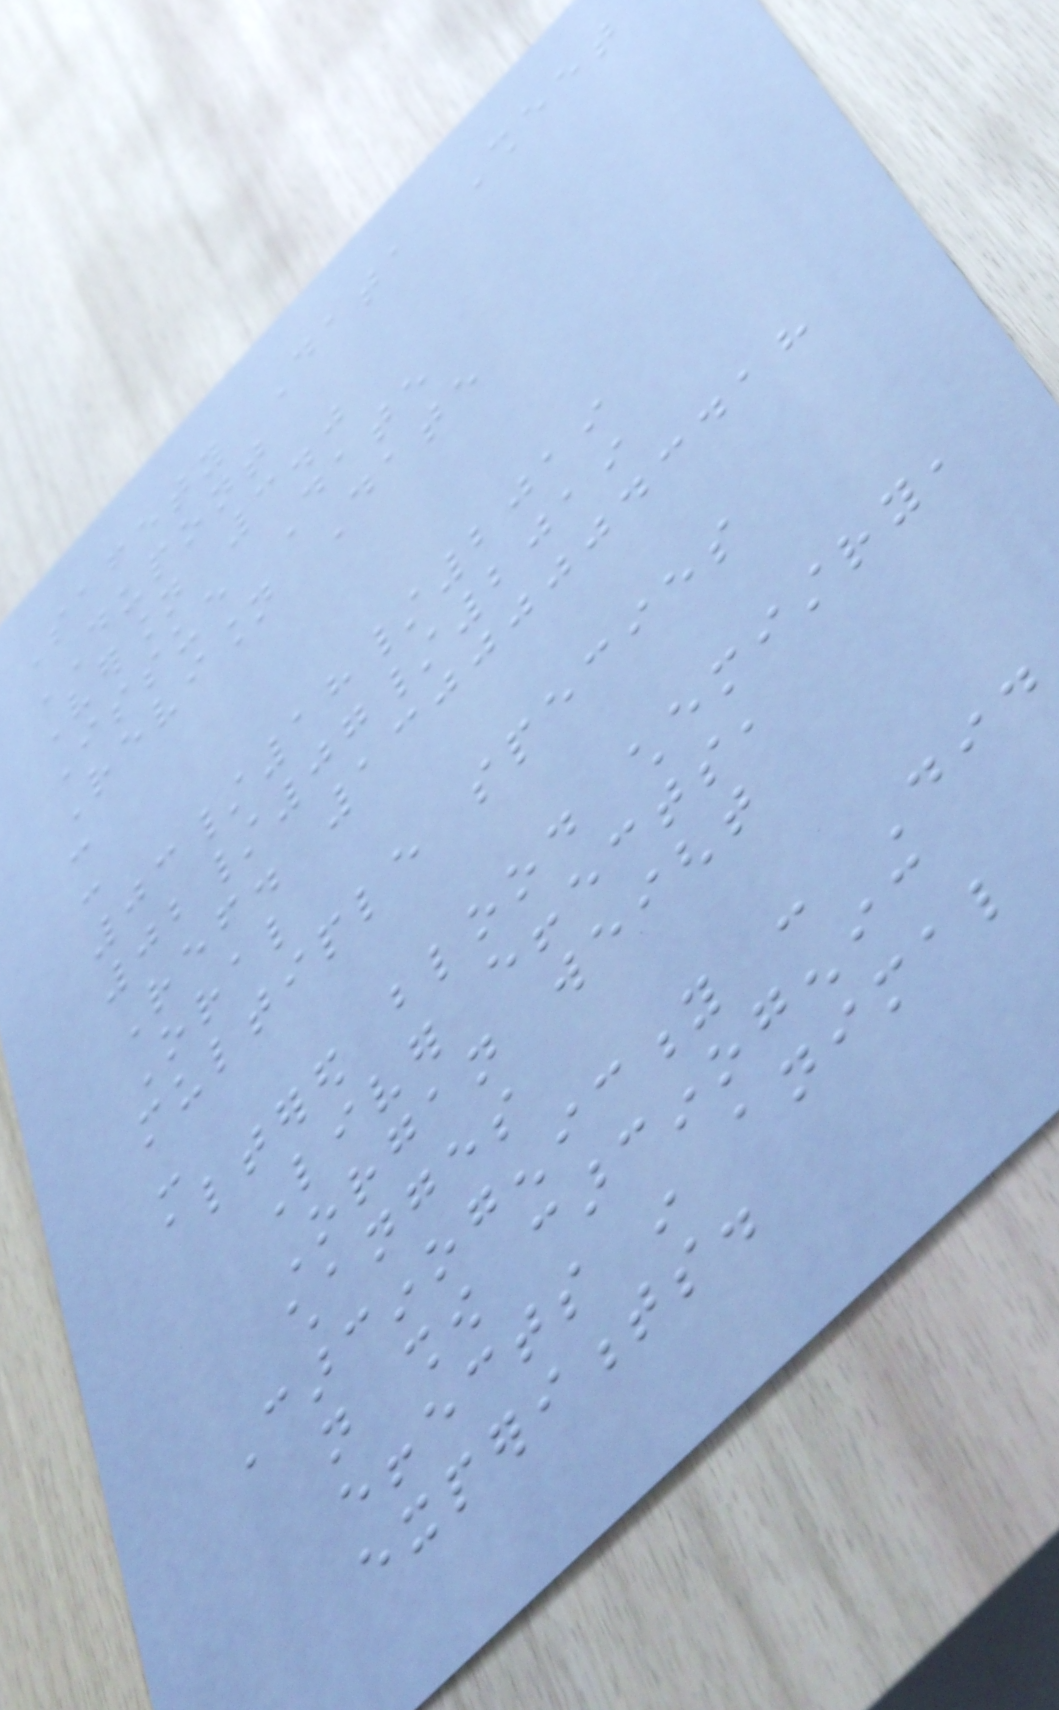Safety Data Sheet
DUPONT
Version 3.0
Issue Date
Revision Date
:
:
03/18/2019
02/07/2019
Ref. 130000043418
Oral
multiple species
-
altered blood chemistry,
Liver effects,
Organ weight
changes
Carcinogenicity : Did
not show carcinogenic
effects in animal
experiments.
